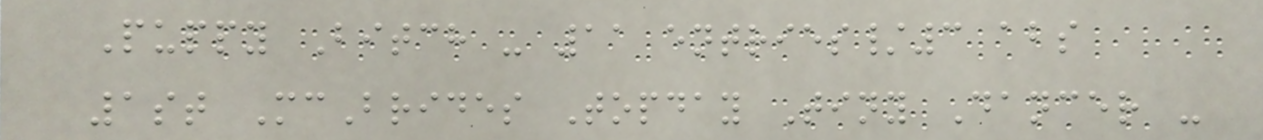Puppy Bitch - 11 entries/3 abs
1st McBrides Topday Tiny Dancer -
